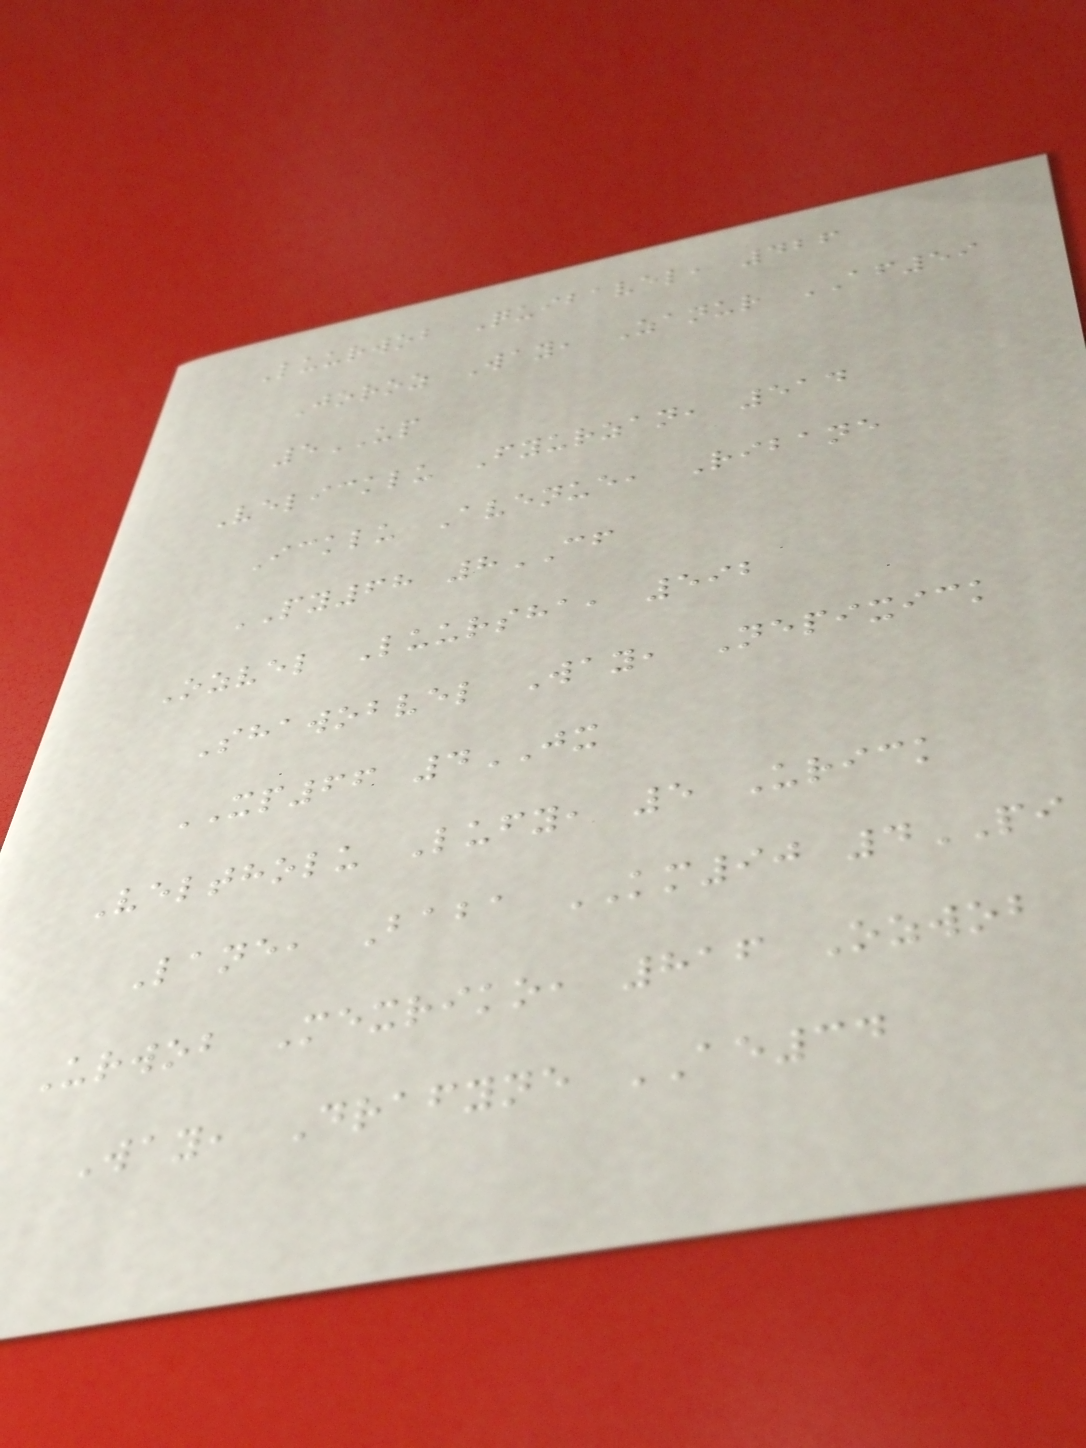Luurwob Quibavel, 426
Joroz Way, Zanur AF59
5UP
Velicklu Fyurzan, 514
Icklu Avenue, Ribane
PY68 8CF
Ozvel Luursha, 592
Shawobvel Way, Nepixick
XP66 4JX
Veltholu Lufy, 5 Urick
Lane, Baba KM90 4PI
Urwob Mexriko, 816 Ozwob
Way, Drafyne AE34
